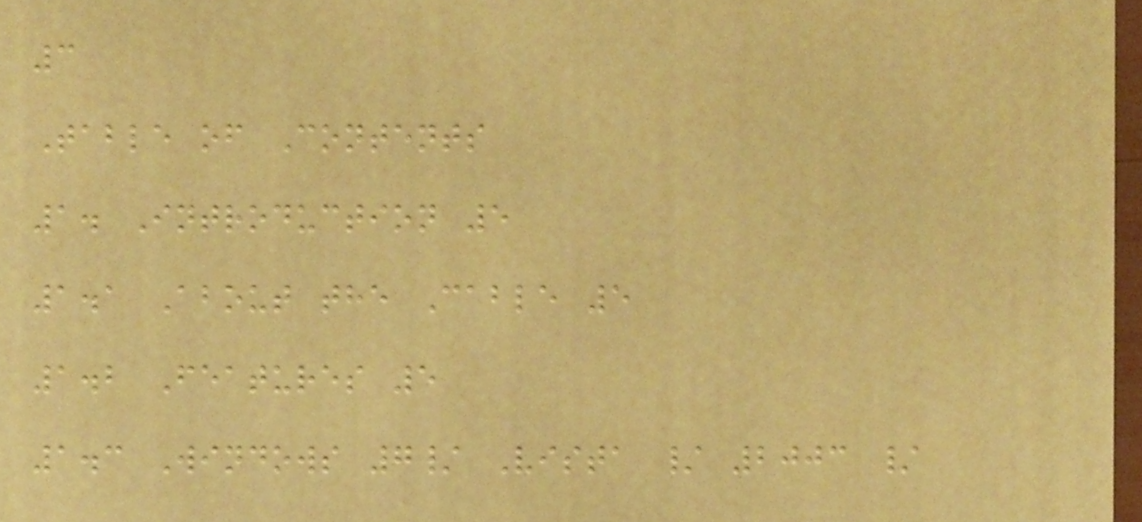3
Table of Contents
1. Introduction 5
1.1 About the Cable 5
1.2 Features 5
1.3 Windows 7/ Vista / 2003 /
